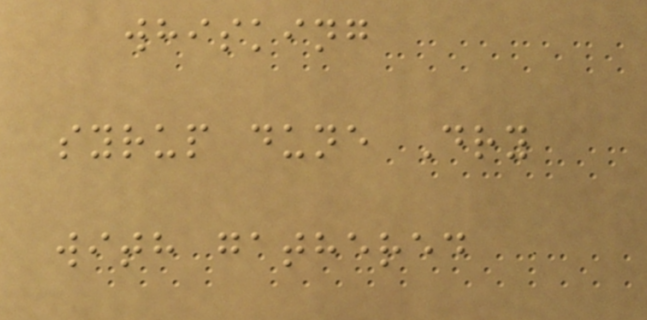whisking
syrup dune Dry
with gathered
